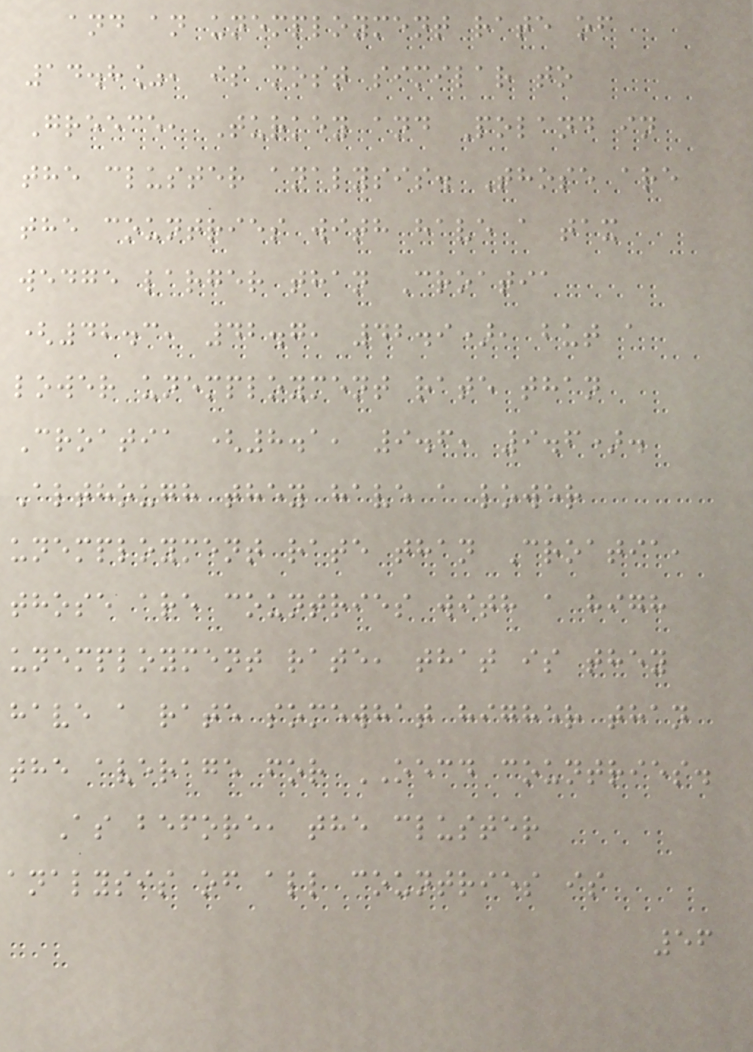and an unemployment rate of
14.8%, is most similar to
Greece, Turkey and Poland in
the cluster analysis. Those are
the countries with have a tax
wedge larger than Croatia
(42.3, 42.7, 42.9), but a
lower unemployment rate than
Croatia (8.1, 9.6, 9.6).
Although they have a lower
unemployment rate than Croatia,
those are countries with a high
unemployment rate, that is they
have a rate somewhat higher than
the average for OECD countries.
As before, the cluster
analysis of all countries is
56
